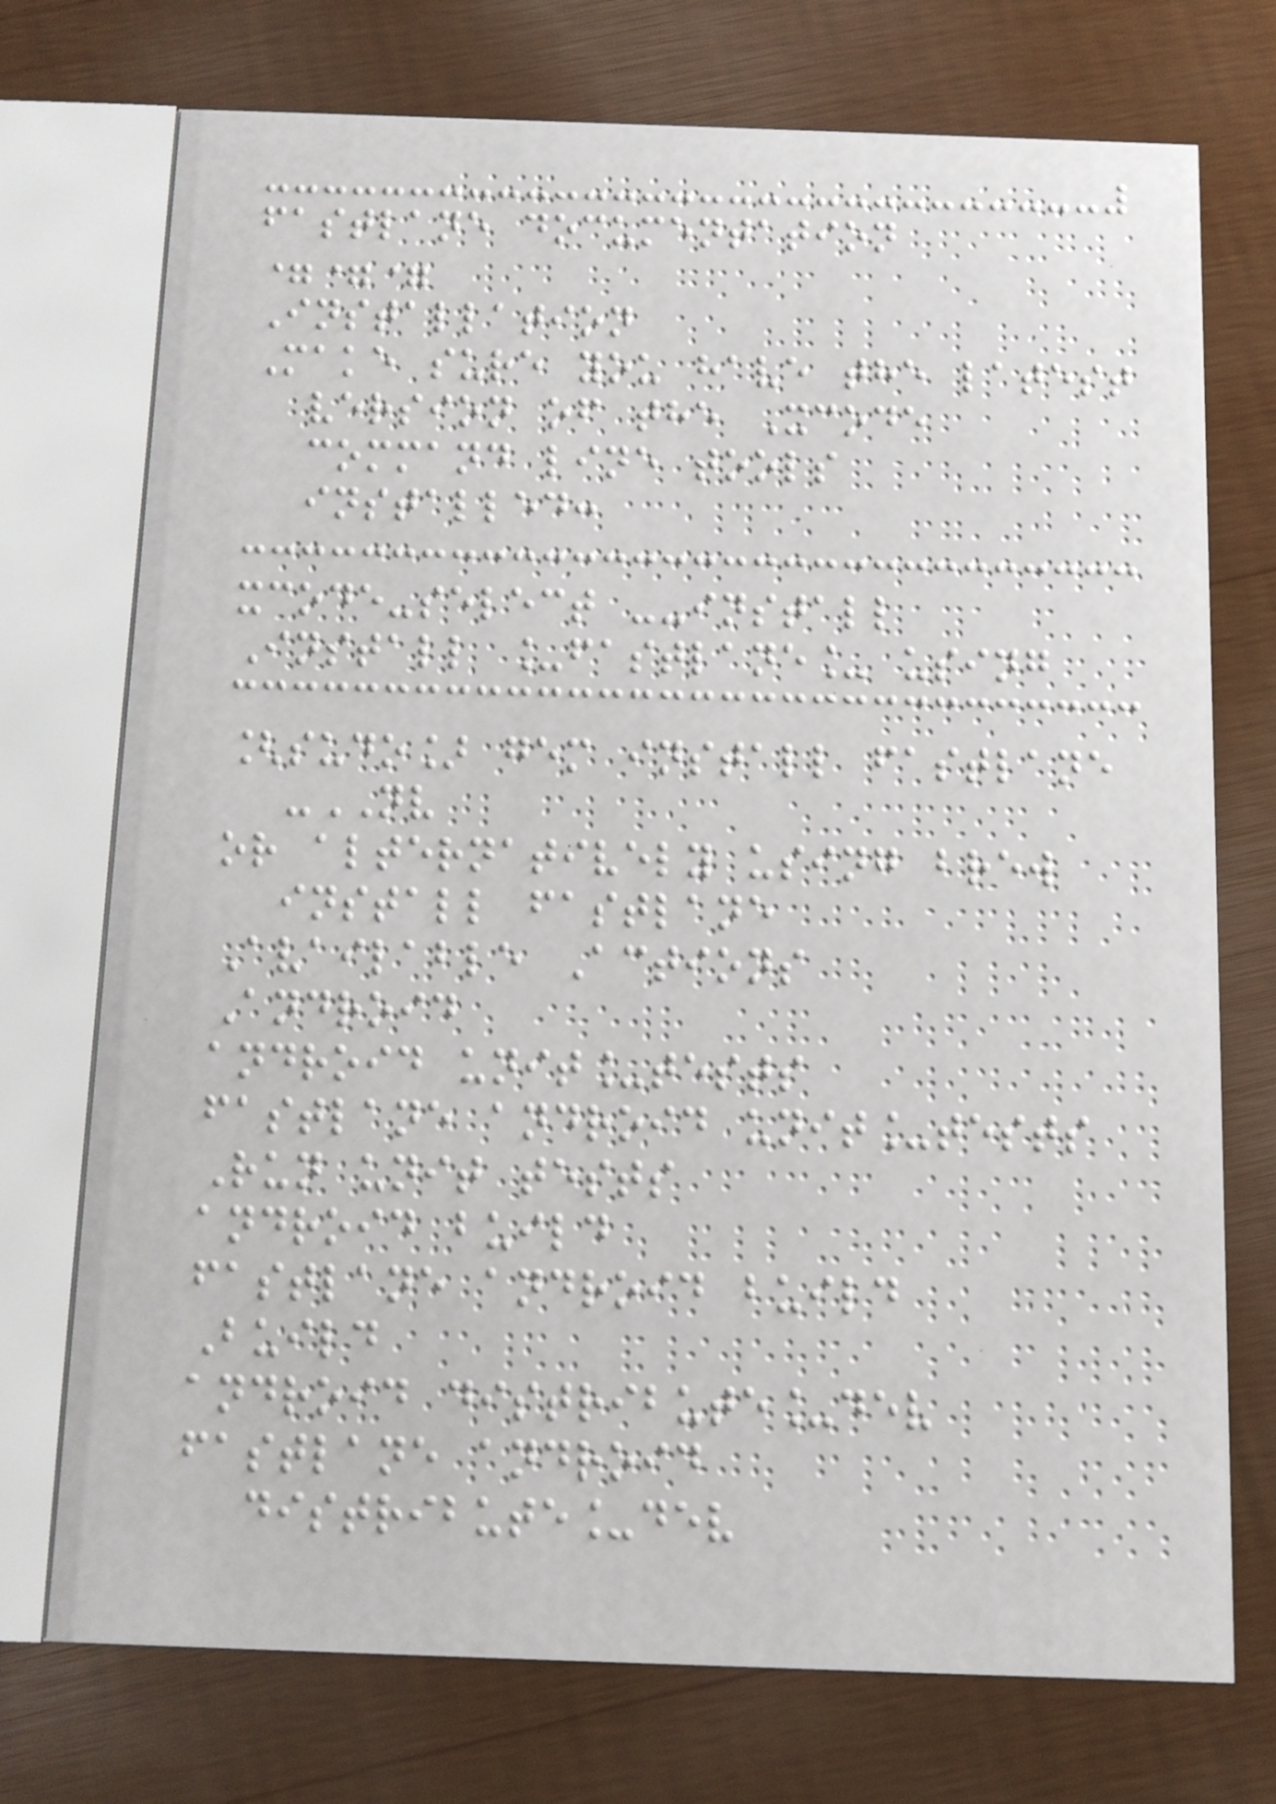fastlane documentation
===
Installation
Make sure you have the latest
version of the Xcode
command line tools
installed:
xcode-select --install
Install _fastlane_ using
[sudo] gem install fastlane
-NV
or alternatively using brew
install fastlane
Available Actions
Android
android unit_tests
fastlane android unit_tests
Run unit tests
android build
fastlane android build
Build
android distribute_dev
fastlane android
distribute_dev
